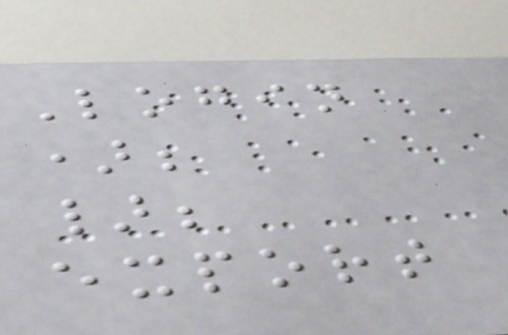Login
);
};
export
